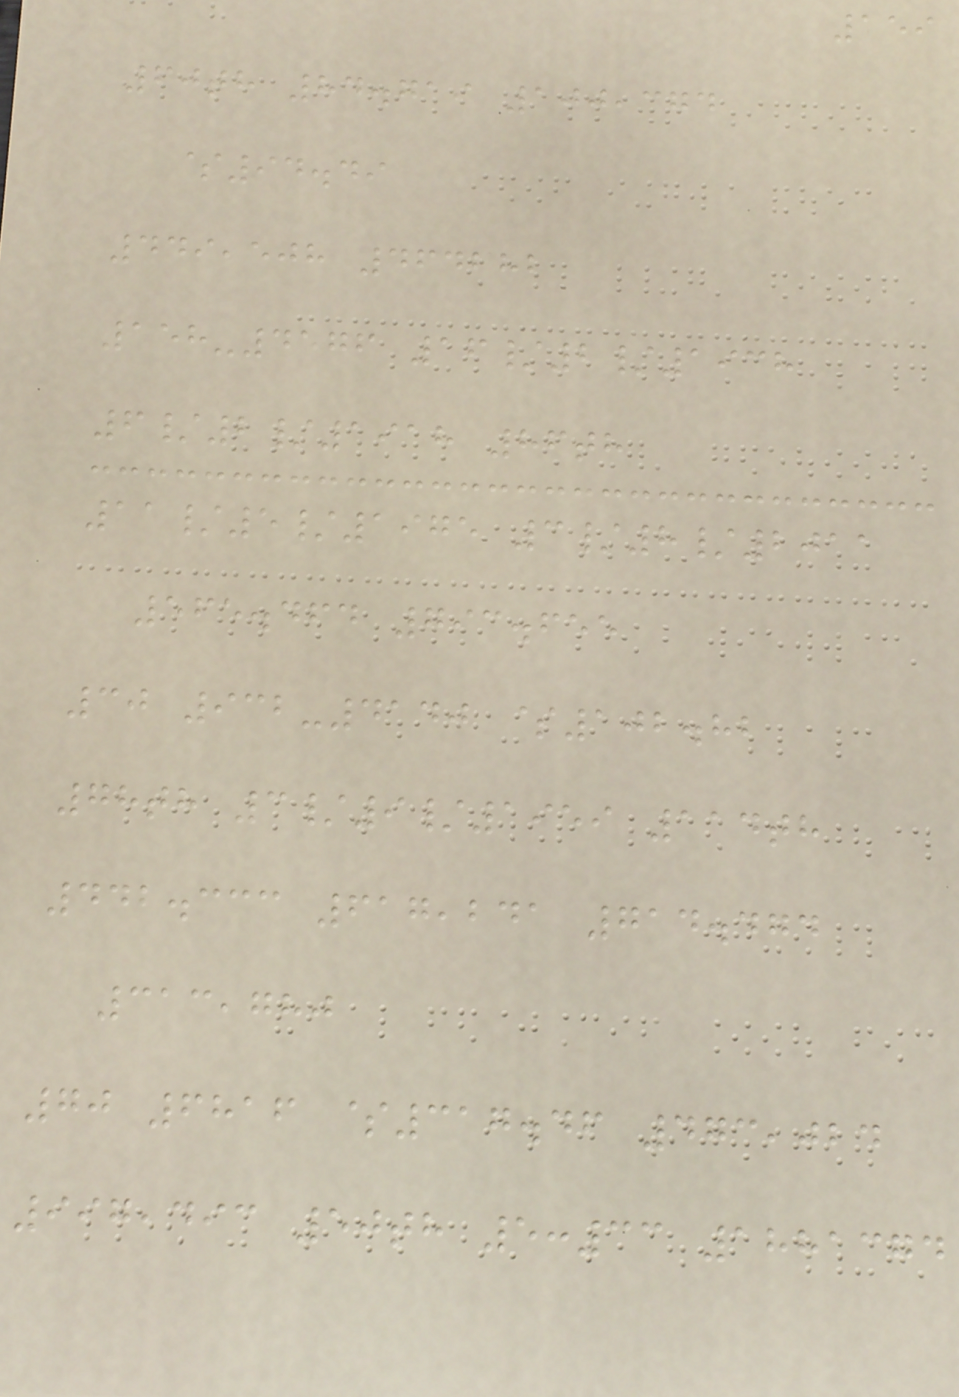159
60th 84.719 100,374
$94.49
449,508 464282
158-4576 16/2/1938
6/2/1918 86th
11/5/1975 3/8/2011
565.464 793.655
30 932-4140 $102.82
78th 3/9/1959 114th
442.333 617,241 714.474
313,780
70 6816 $317.46 473,024
997,493 50th 5:33 1881374
